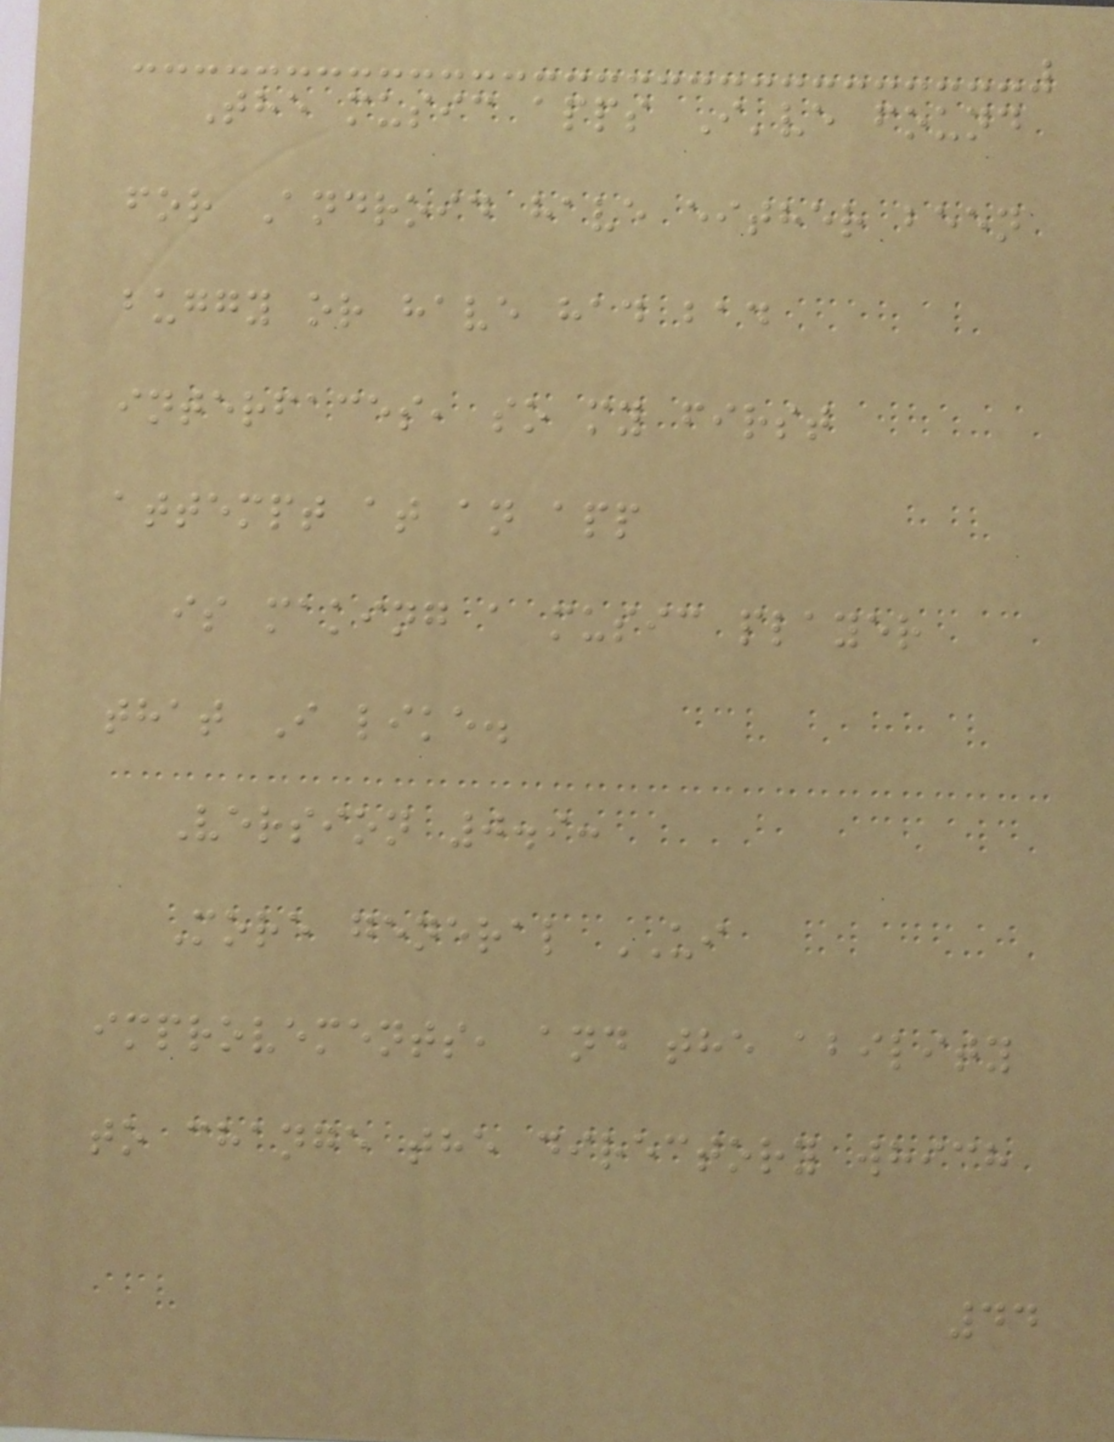The music apps I've found
for Android have either been
buggy or have had bad
interfaces, so my first
attempt at an app
is making a music player
that I like.
Version 0.9:
More general UI
improvements, and the ability
to change the directory which
44
